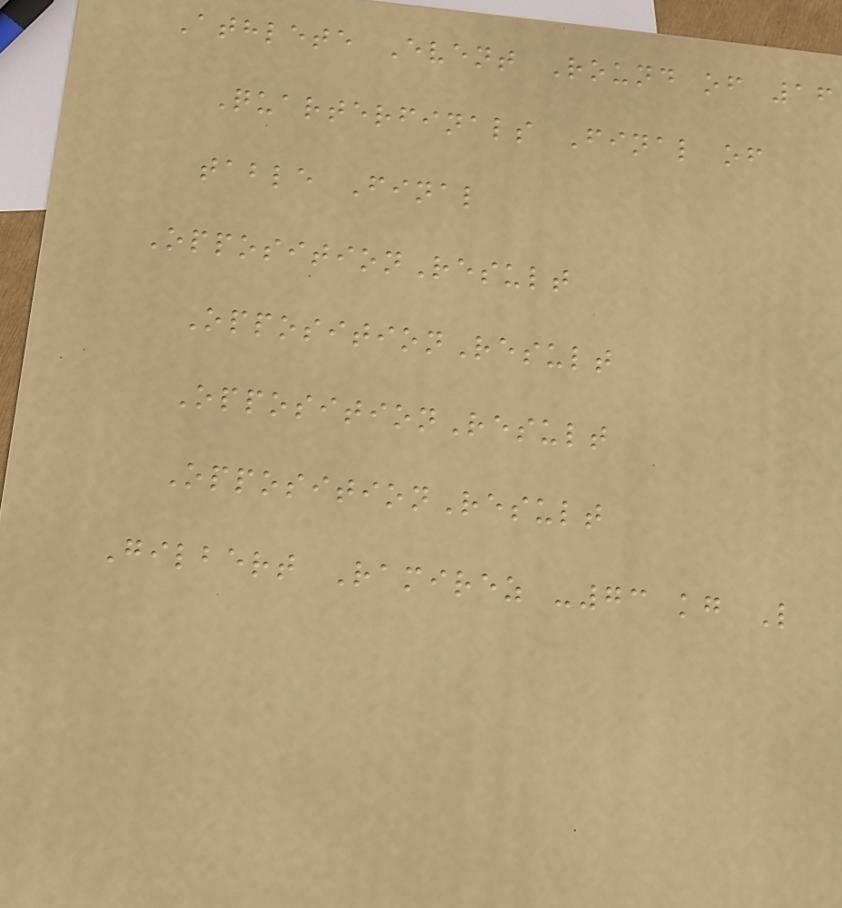Athlete Event Round of 16
Quarterfinals Final of
table Final
OppositionResult
OppositionResult
OppositionResult
OppositionResult
Gilbert Ramirez -73 kg L
